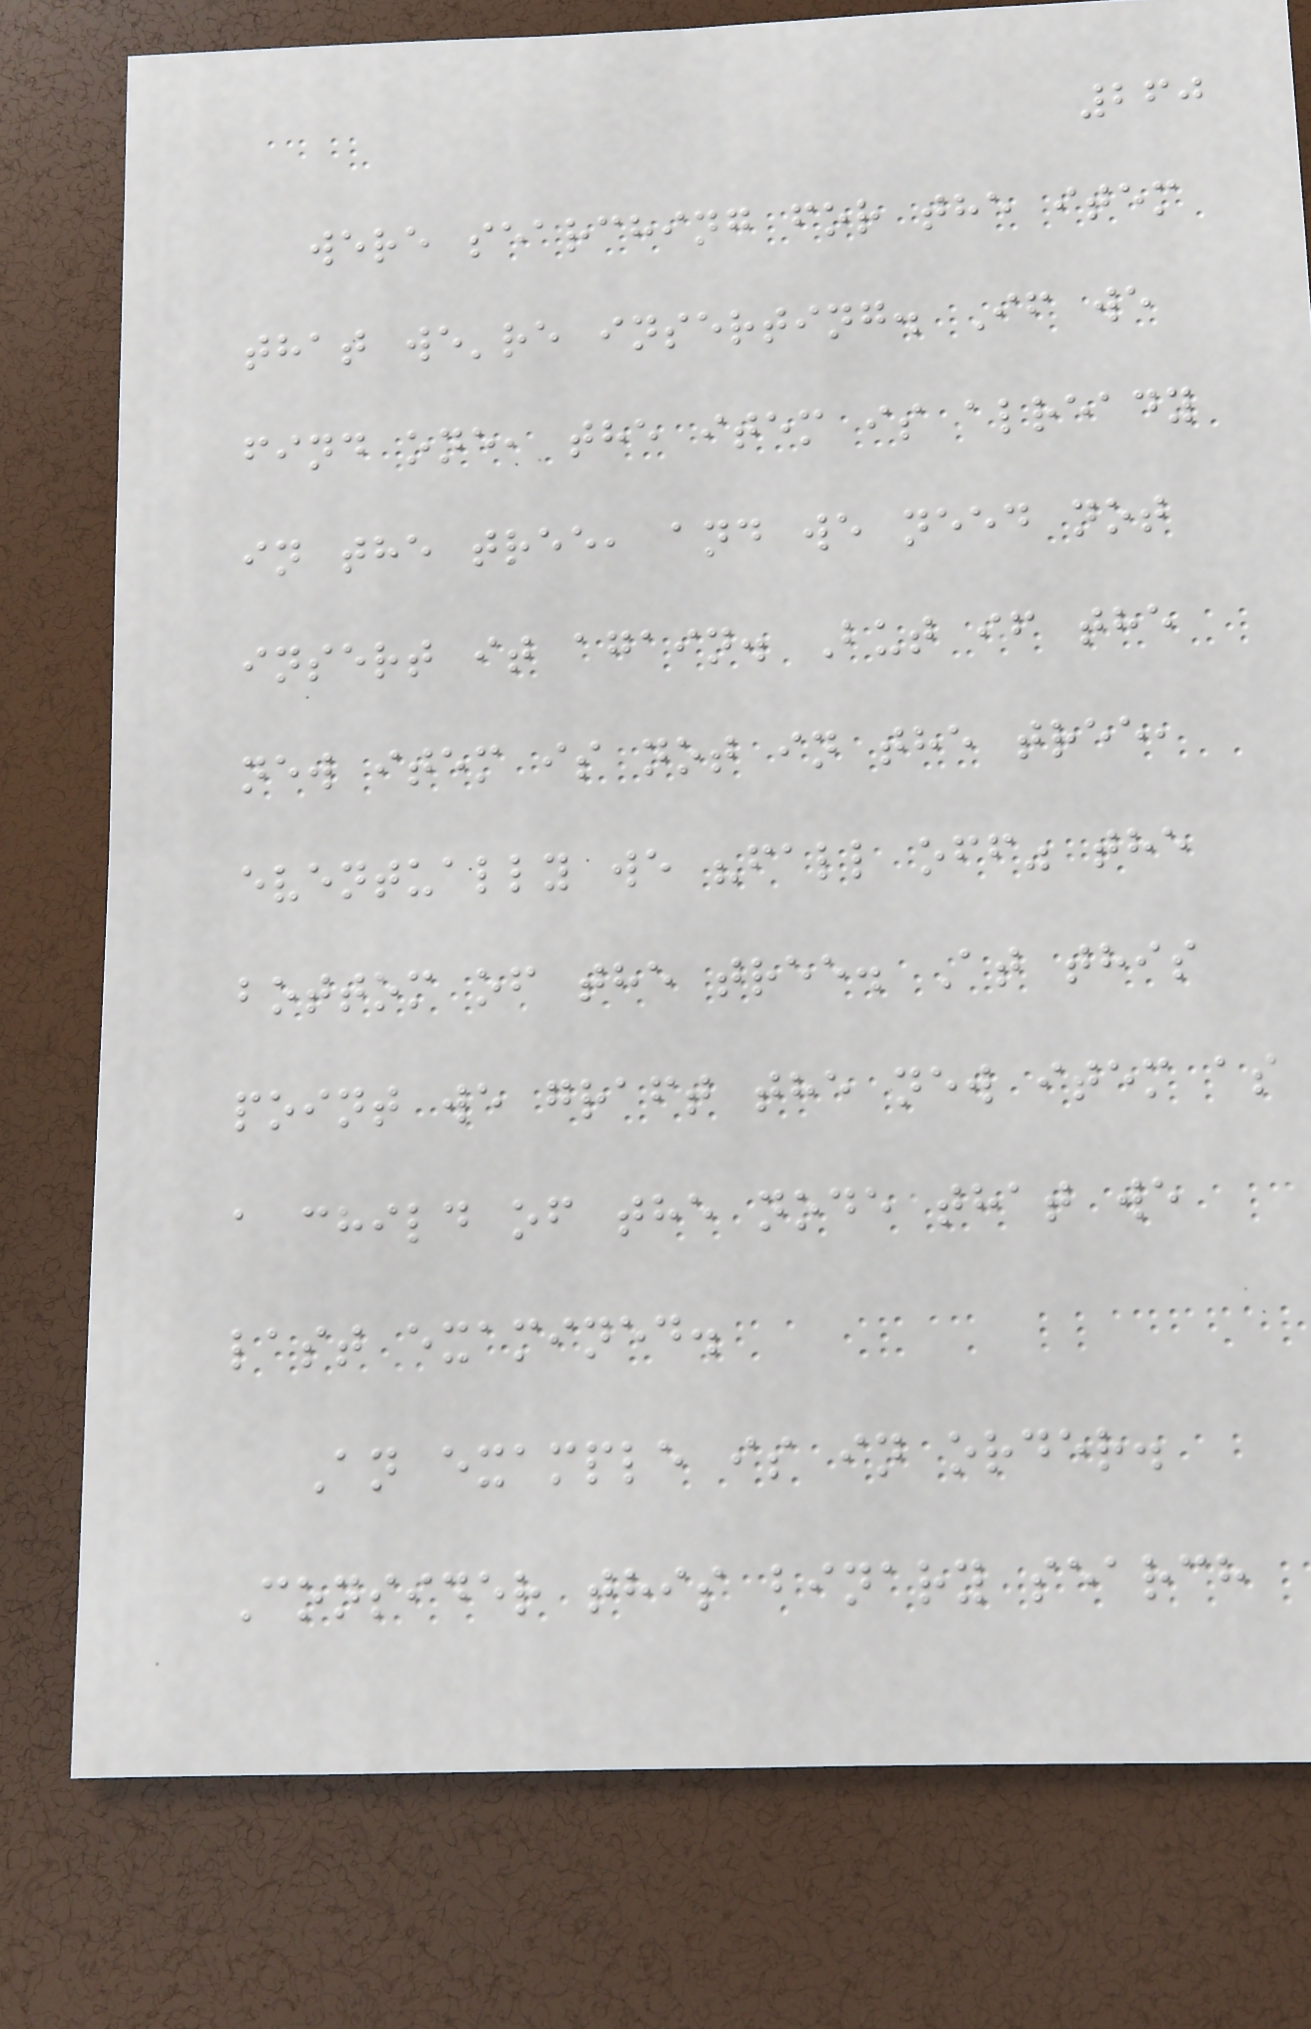260
were searching for the item
that we're inserting. If we
find one, the item is already
in the tree, and we need not
insert it again. But if the
new item is not in the tree,
eventually we "fall off" the
bottom of the tree. At this
point we graft the new item as
a child of the node that we
last examined.
An example is in order.
Consider this binary search
